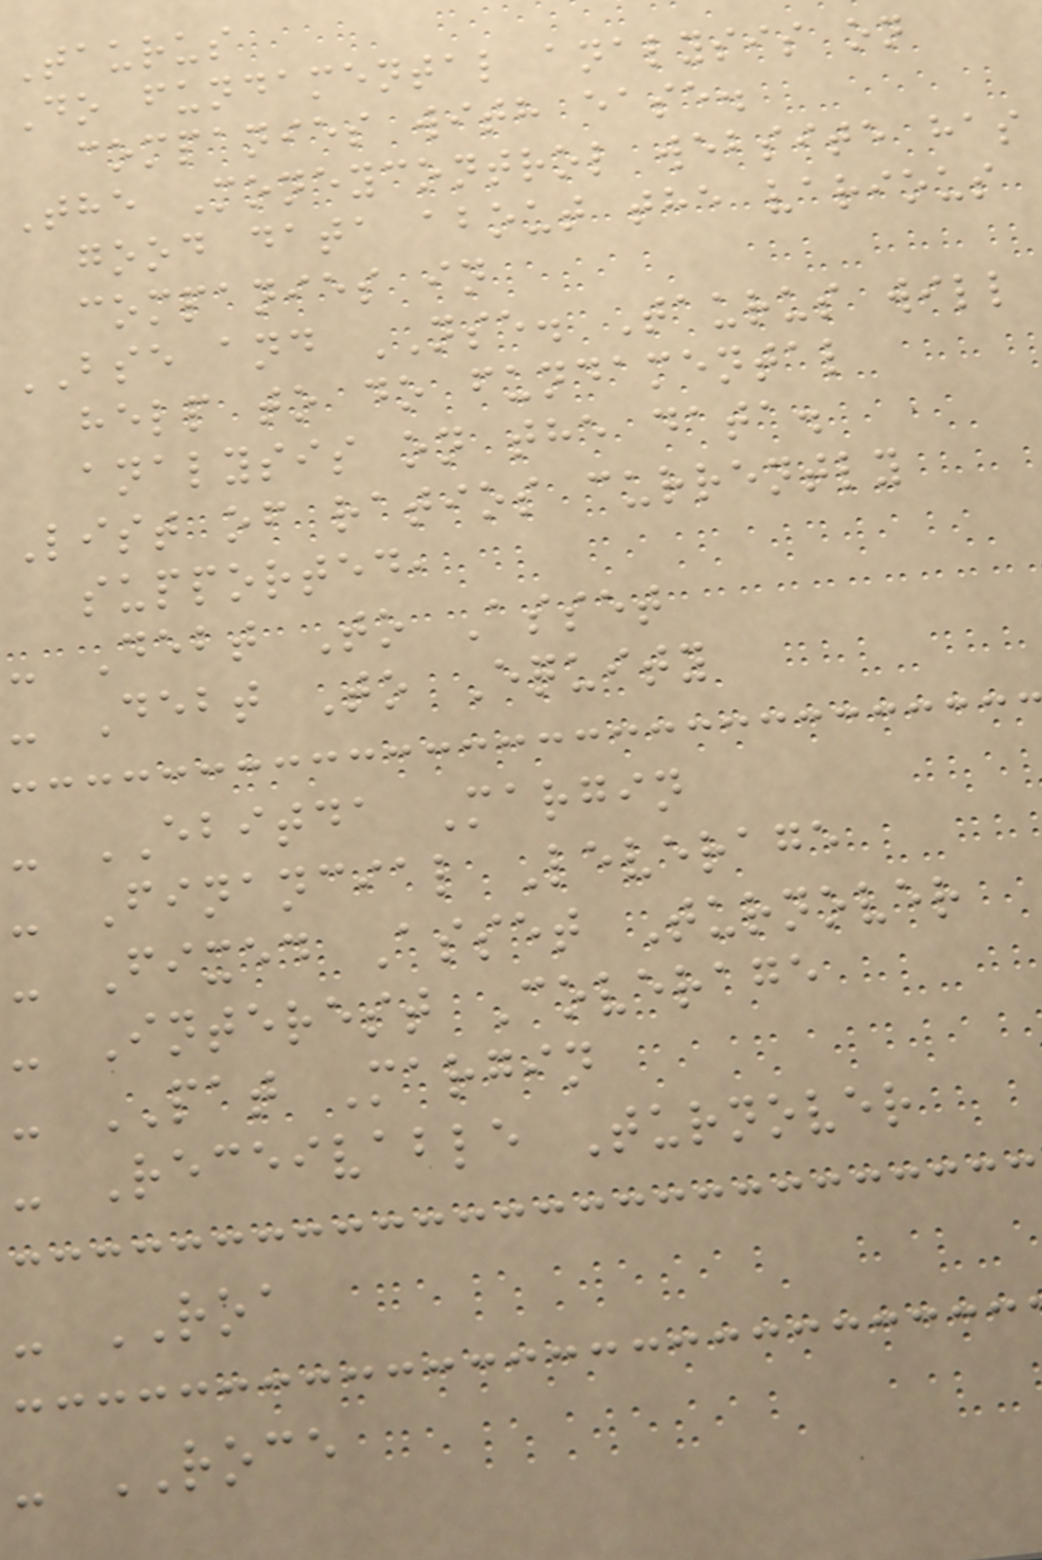Taurus
Do fundamental analysis on
companies with ease.
The Moneycontrol website has
good data about the various
companies in
BSE and NSE. Taurus will
help to do fundamental
analysis on the data.
List of ratios currently
supported,
- Debt To Asset
- Debt To Equity
- EBITDA Margin
- Financial Leverage
- Fixed Asset Turnover
- Interest Coverage
- PAT Margin
- Receivable Turnover
- ROA
- ROCE
